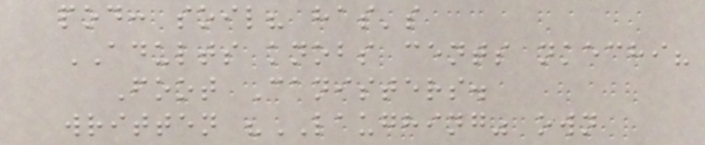pod: soil? has's
ADULTS knobs cents nkechi?
Foot Canisters.
written "LAUGHING" own
